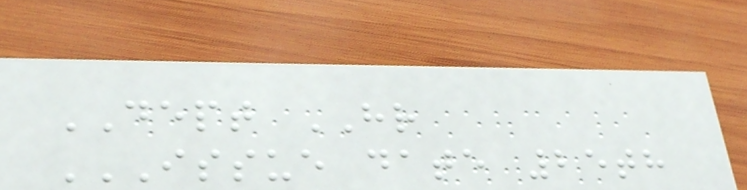DEPT HR
ISSUE DATE 25TH
